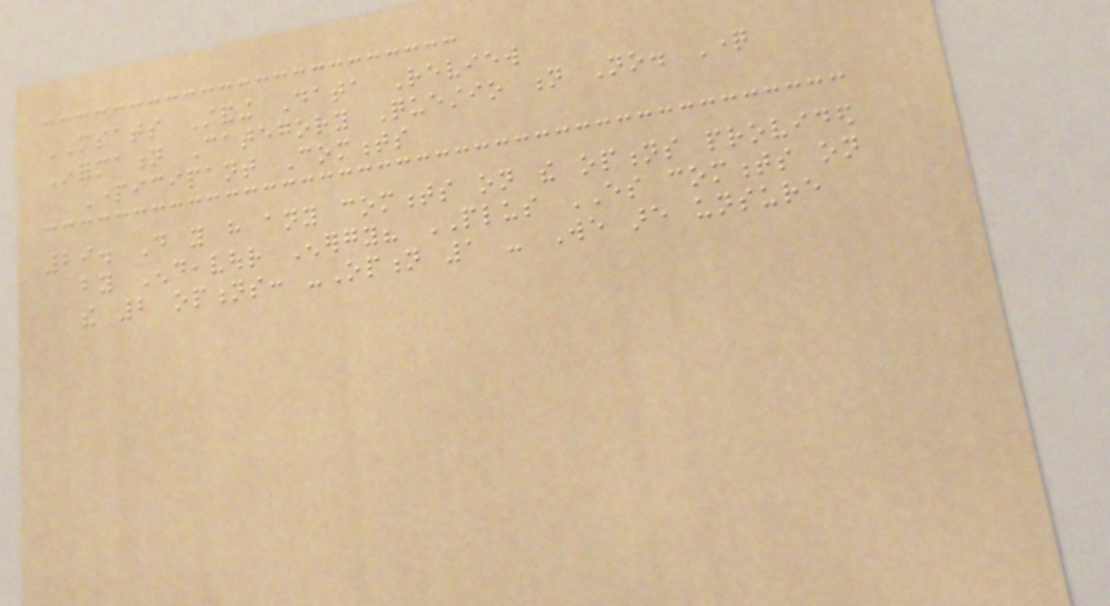MSATS Standing Data Review
Information Category Questio n No. Question
Participant Comments
29. Do you have any comments on the options provided
by Endeavour Energy? PLUS ES comments on
the 2 options: -Option 1 - We are unsure
